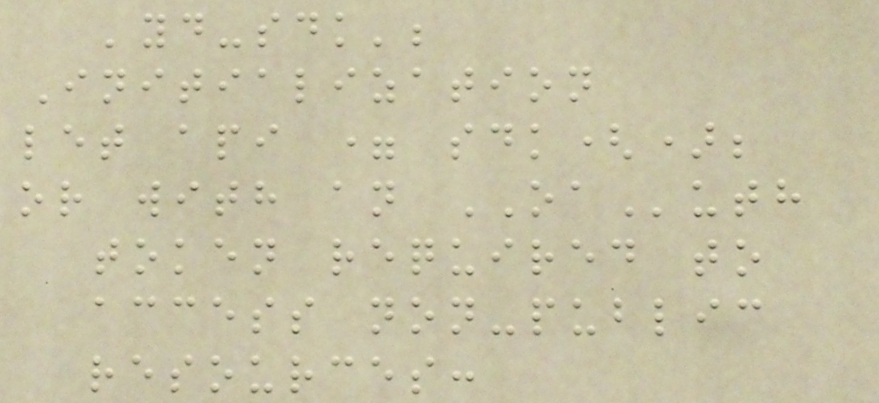'yd-sdk';
Initialization
let api = sdk();
or with an OAuth
token required to
access non-public
resources:
